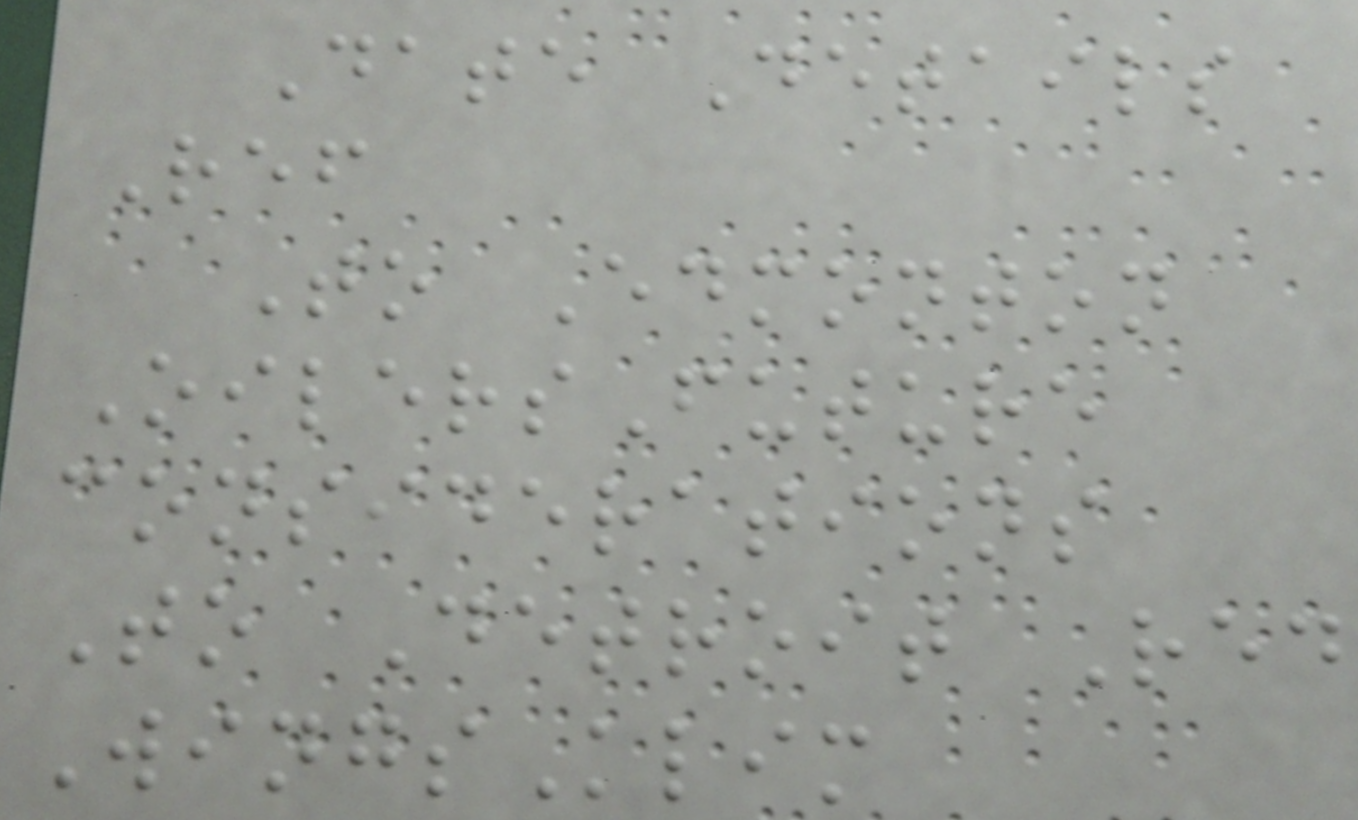Date Details
Ref
To Edmonton
OilersFuture
considerations
To Detroit Red
WingsKlim
